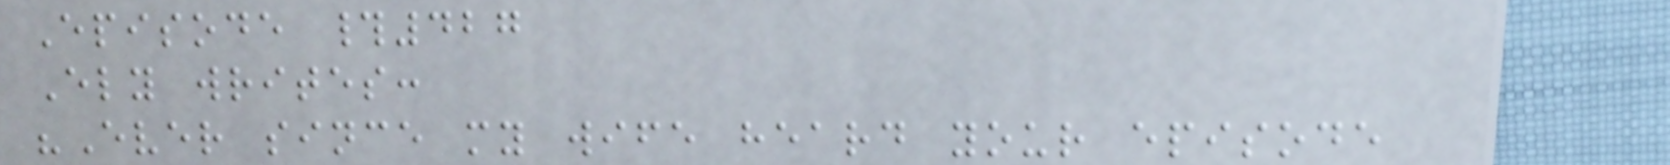Episode #427
Ely writes:
"Ever since my wife heard your episode
